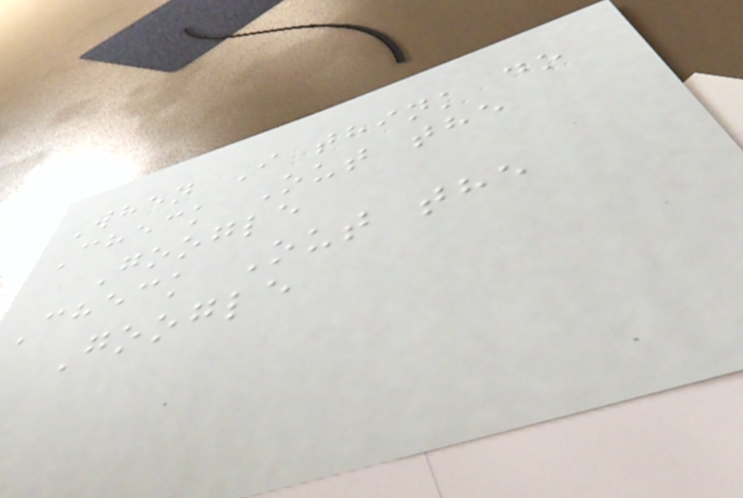When I think do
Check Out the
Google
Check Out the
Google
